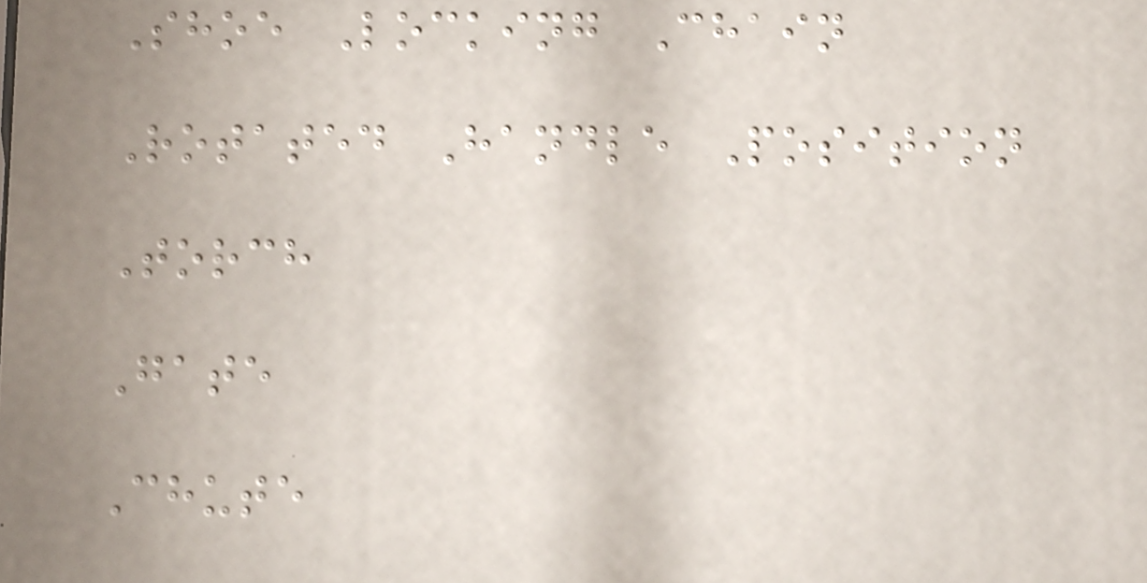Shoe Locking Chain
Rotated Handle Position
Torch
Gate
Chute
